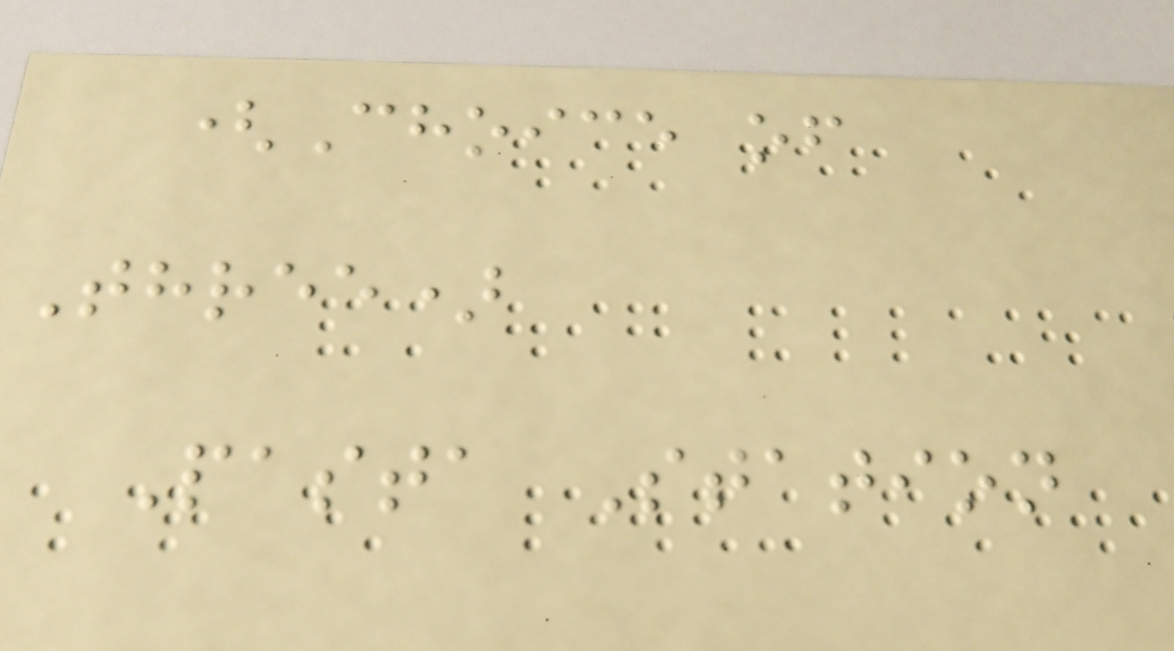(Choice of
Three)
Pasta Station
